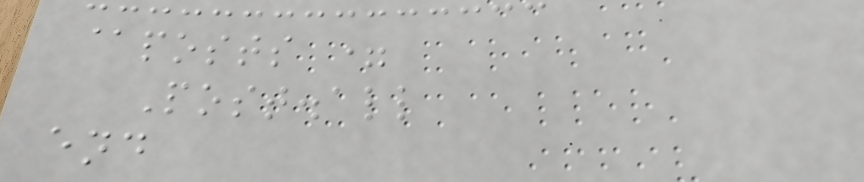@posts =
Post.all
end
